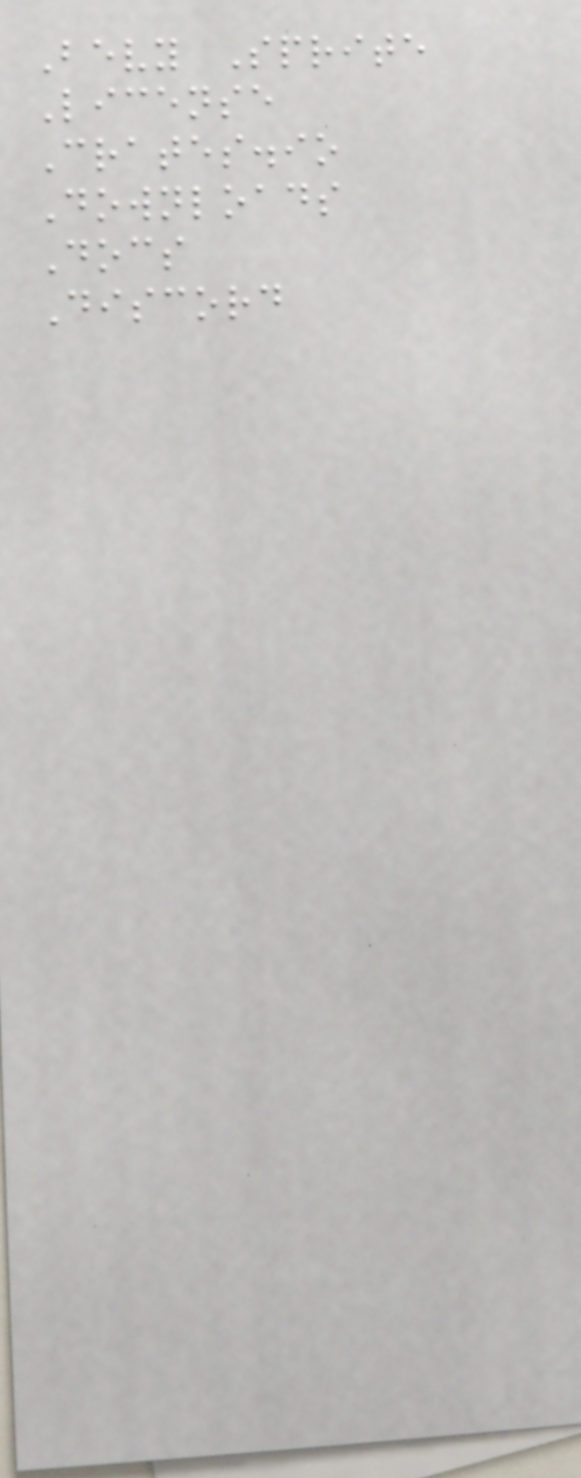Bevy Sprite
License
Crates.io
Downloads
Docs
Discord
